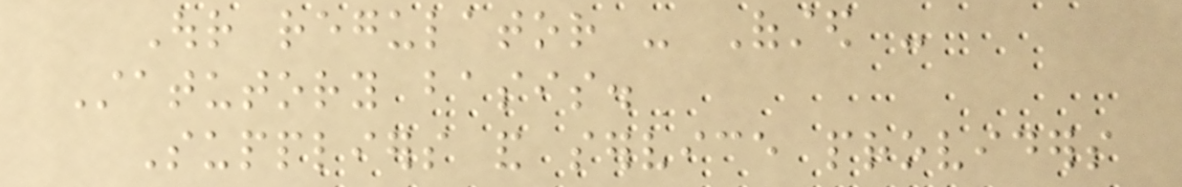Our regulator - Ofsted -
Statutory basis.
Suppliers and service providers
